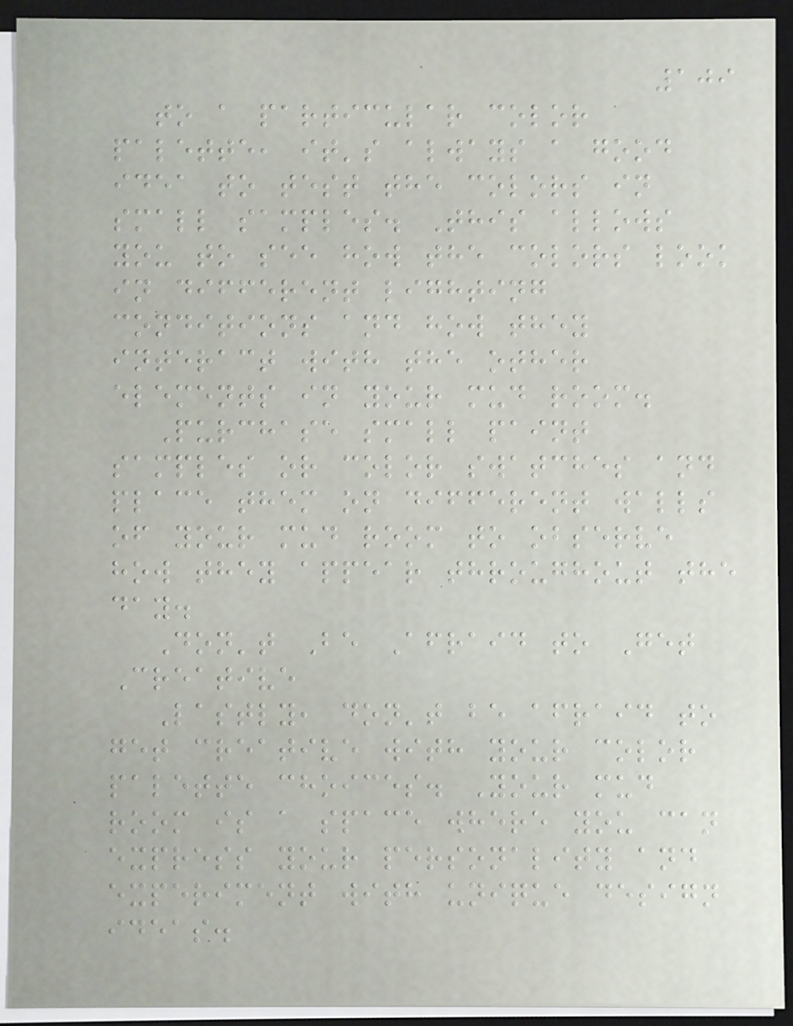109
to a particular color
palette, it's always a good
idea to test the colors in
small samples. This allows
you to see how the colors look
in different lighting
conditions and how they
interact with the other
elements in your mud room.
Purchase small paint
samples or color swatches and
place them on different walls
of your mud room to observe
how they appear throughout the
day.
Don't Be Afraid to Get
Creative
Lastly, don't be afraid to
get creative with your color
palette choices. Your mud
room is a space where you can
express your personality and
experiment with unique design
ideas.
